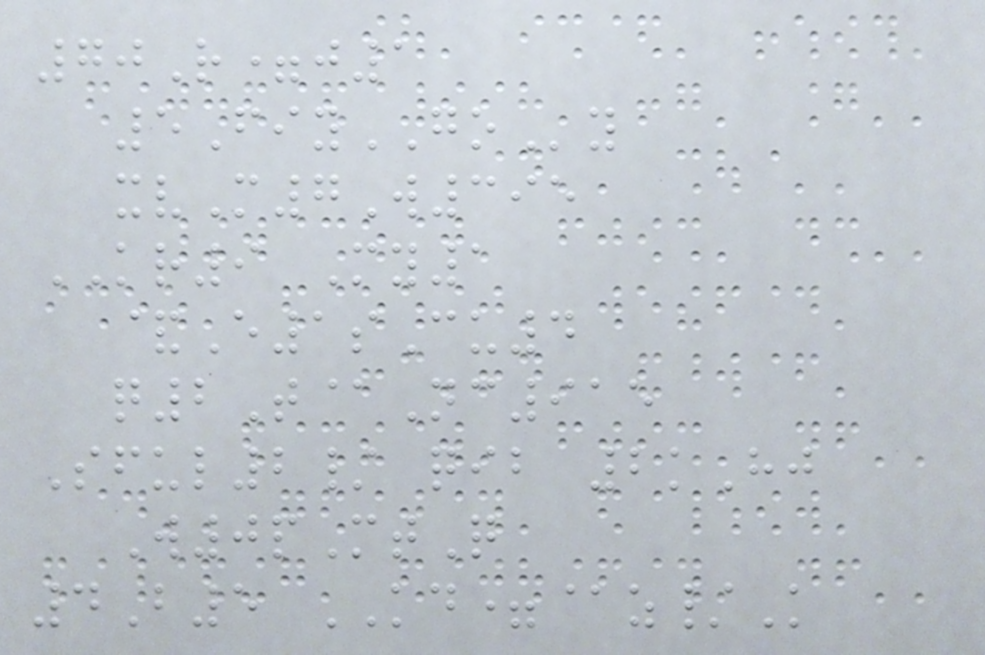70R=j1
5FiyGOy
xvM7W395
KR9 My1
&E1sCu4
q2T@Nc915
Sful2/ qib 2kHj
W0pMtQ
4B5 KD=@z/K
